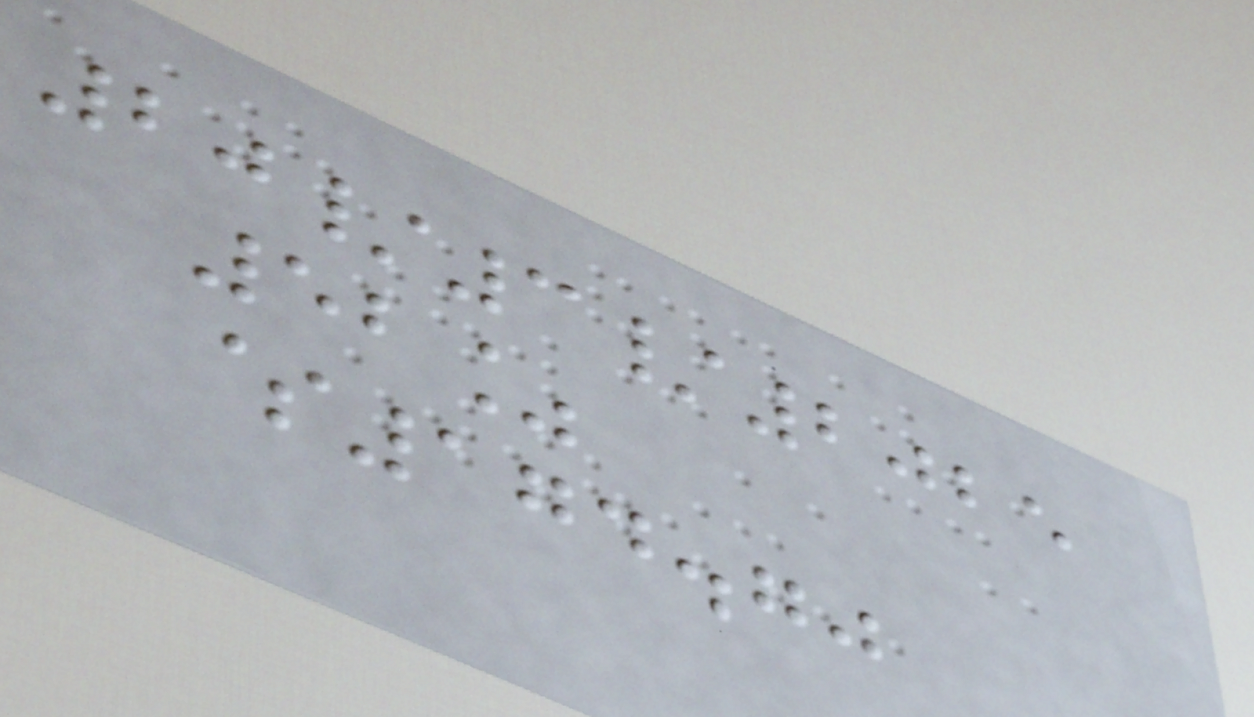20/3/2025
52%
$174.70
